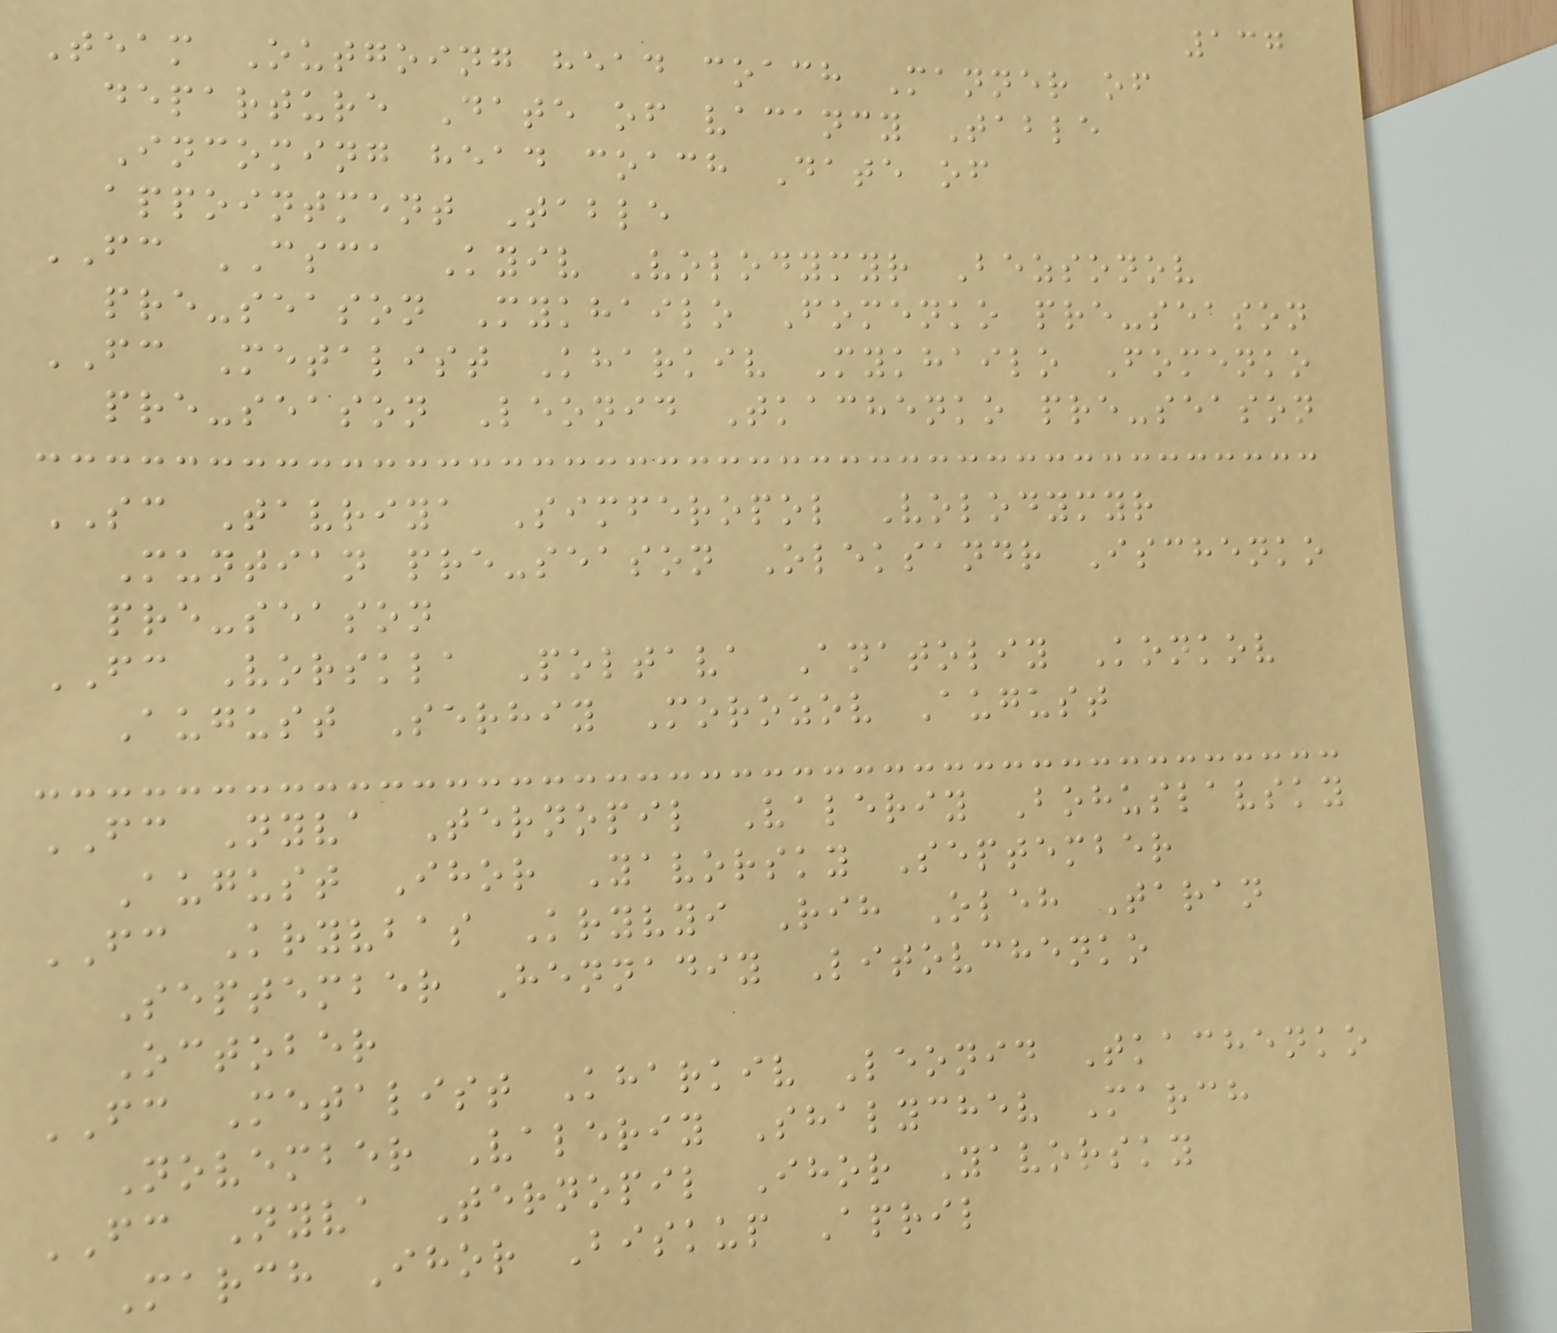137
Team Outgoing head coach Manner of
departure Date of vacancy Table
Incoming head coach Date of
appointment Table
FC CSCA Kyiv Volodymyr Bezsonov
pre-season Mykhailo Fomenko pre-season
FC Metalist Kharkiv Mykhailo Fomenko
pre-season Leonid Tkachenko pre-season
SC Tavriya Simferopol Volodymyr
Muntian pre-season Oleksandr Ischenko
pre-season
FC Vorskla Poltava Anatoliy Konkov
August Serhiy Morozov August
FC Nyva Ternopil Valeriy Bohuslavsky
August Ihor Yavorsky September
FC Kryvbas Kryvyi Rih Oleh Taran
September Hennadiy Litovchenko
October
FC Metalist Kharkiv Leonid Tkachenko
November Valeriy Shalychev March
FC Nyva Ternopil Ihor Yavorsky
March Ihor Biskup April
